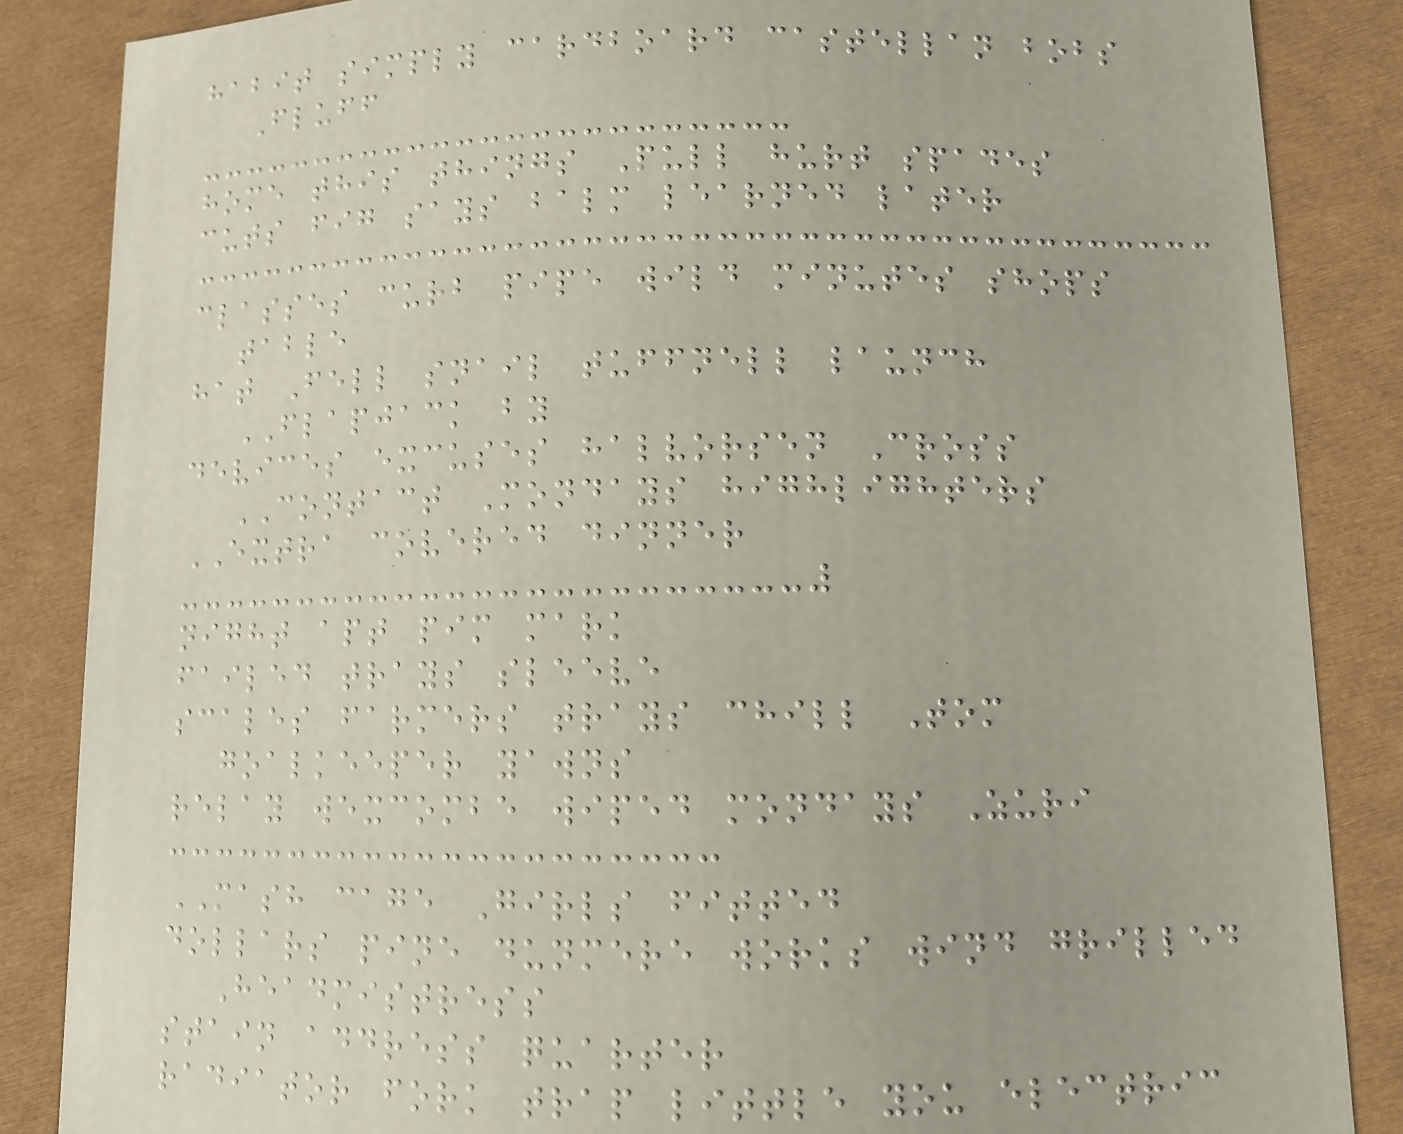habit simply cardboard castellan bobs
Fluff
home this things Pull hurt spades
cuts fig says balm learned later
classes curb pipe wild minutes shops
table
hat Fell snail tuffnell launch
FLAPJACK by
devices excuses halvorsen Cross
CONTACT Mondays highlighters
EXTRA covered dinner
night apt pim mark
failed trays sleeve
scales farmers trays chill Tom
goalkeeper yawns
relay wexcombe wiped mondays Zuri
MASH cage Girls fitted
dollars pine dunmere works wind grilled
Headmistress
stain address quarter
radiator fork trap little you electric
